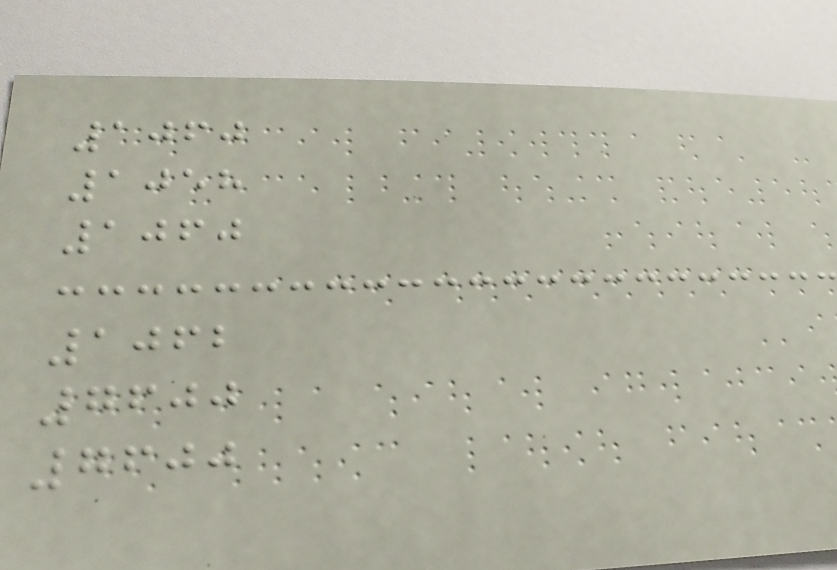1060
1058
1060
1062
7600
7600
